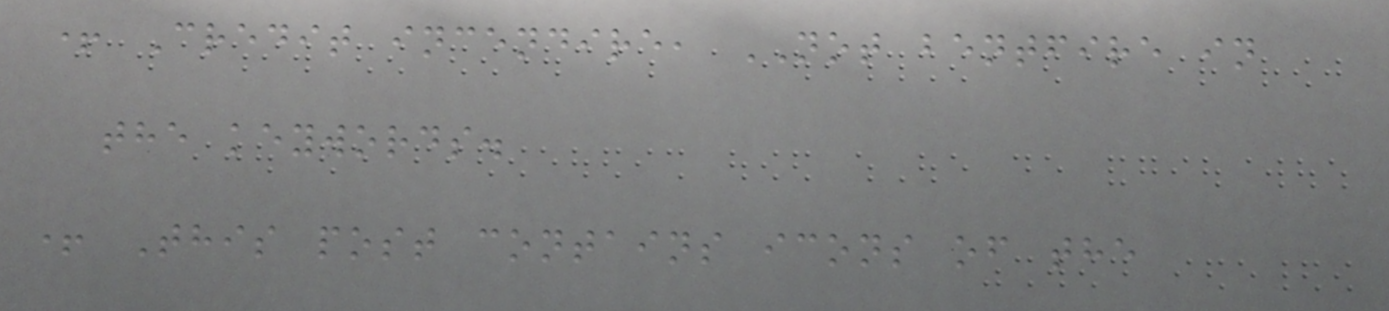+ Credit incendire, NOT bentfire in
the keywords.
+ This post contains icons of the
